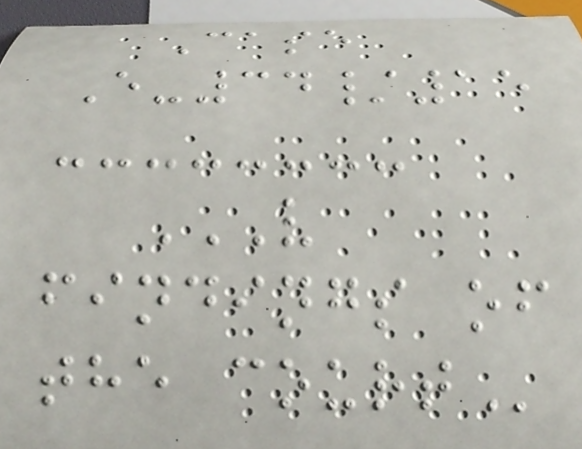Case
E-34/15
V
FINDINGS OF
THE COURT
